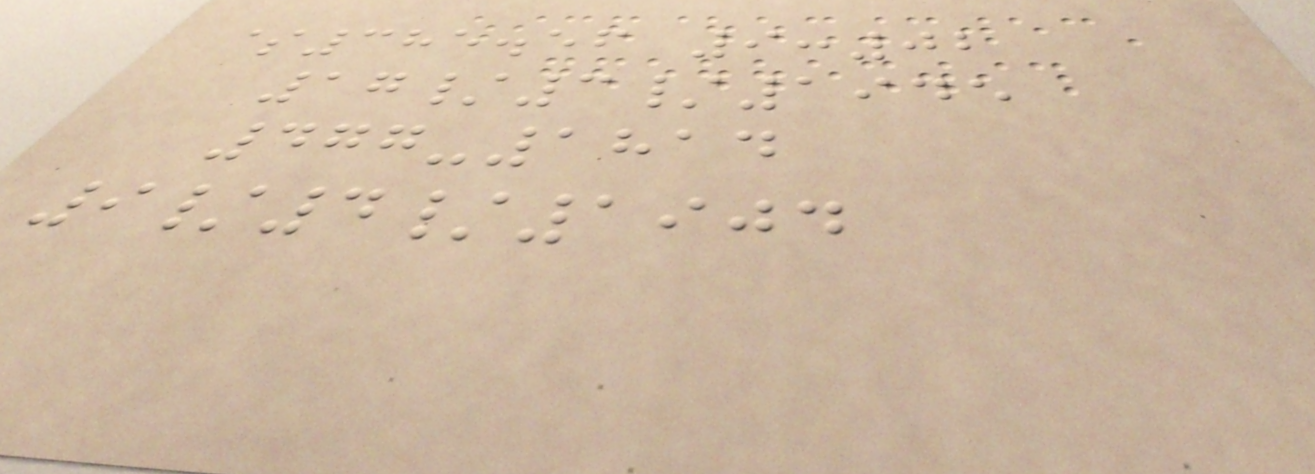$385.56 9:02
17/3/1945
477-1814
9/4/1904
